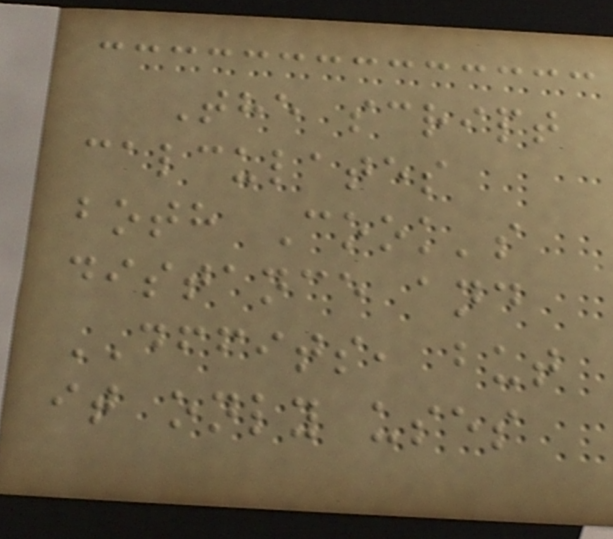The script
calculates
both Cook's
distance and
DFFITS, but
it only uses
